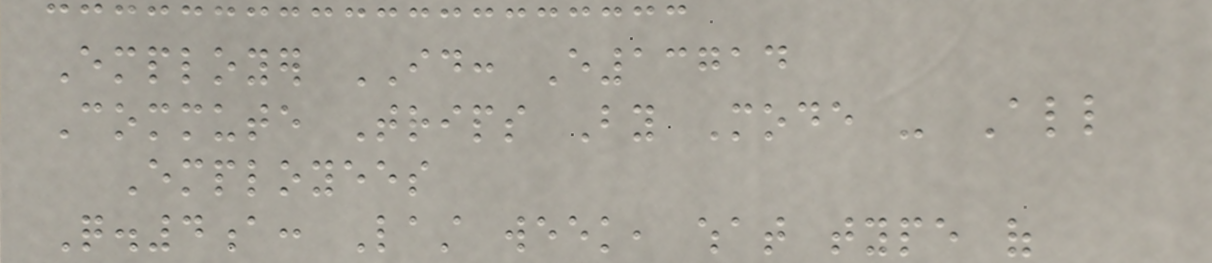Employer ID: E13714
Commute Trips By Mode - All
Employees
Q.4a: Last week, what type of
